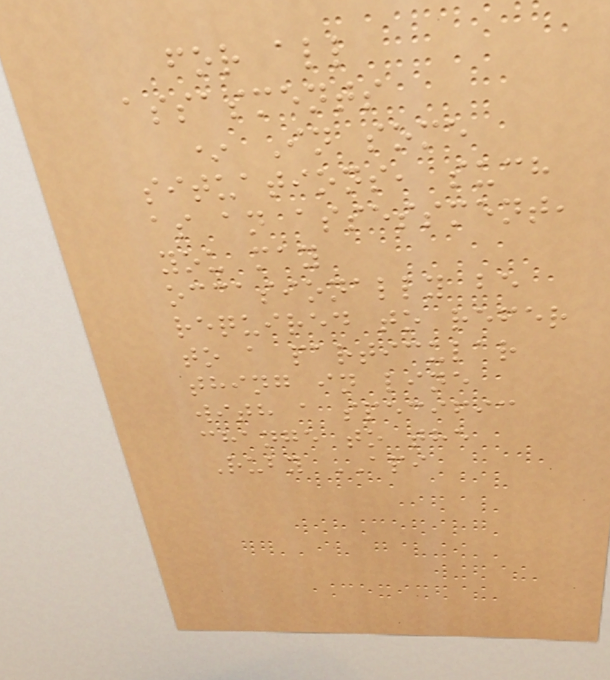for all
assasments
* In some
situations, such
as an assessment,
you may
occasionally be
required to refer
to a particular
thing in line
with a specific
change to the
Ruby API
